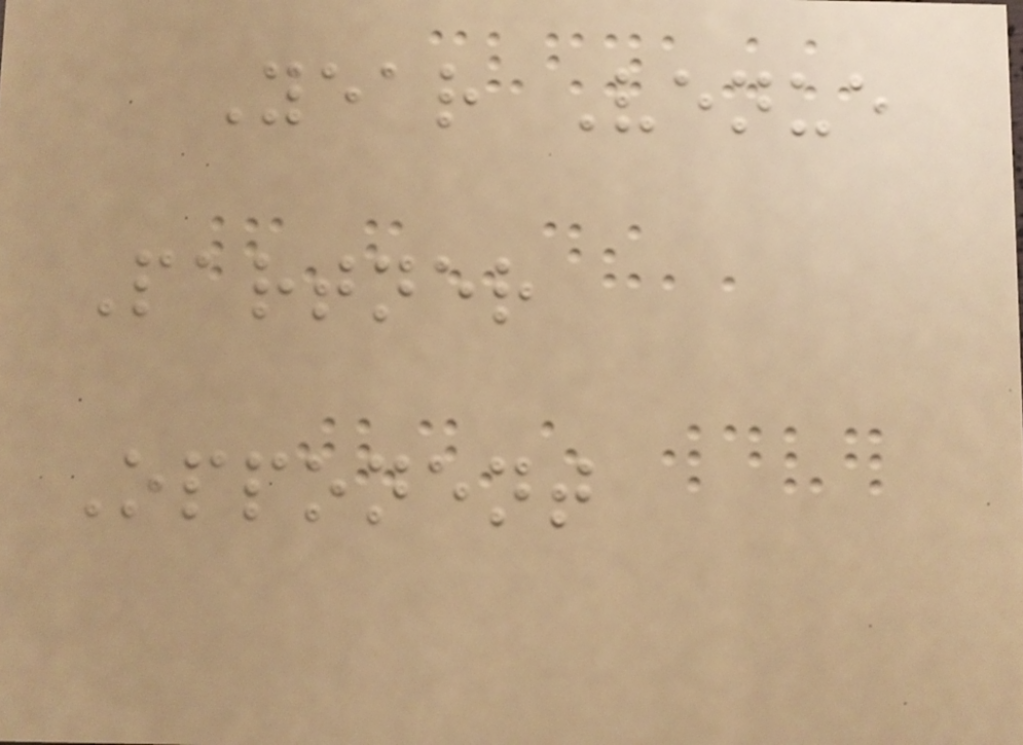Year Venue
Partner
Opponent
